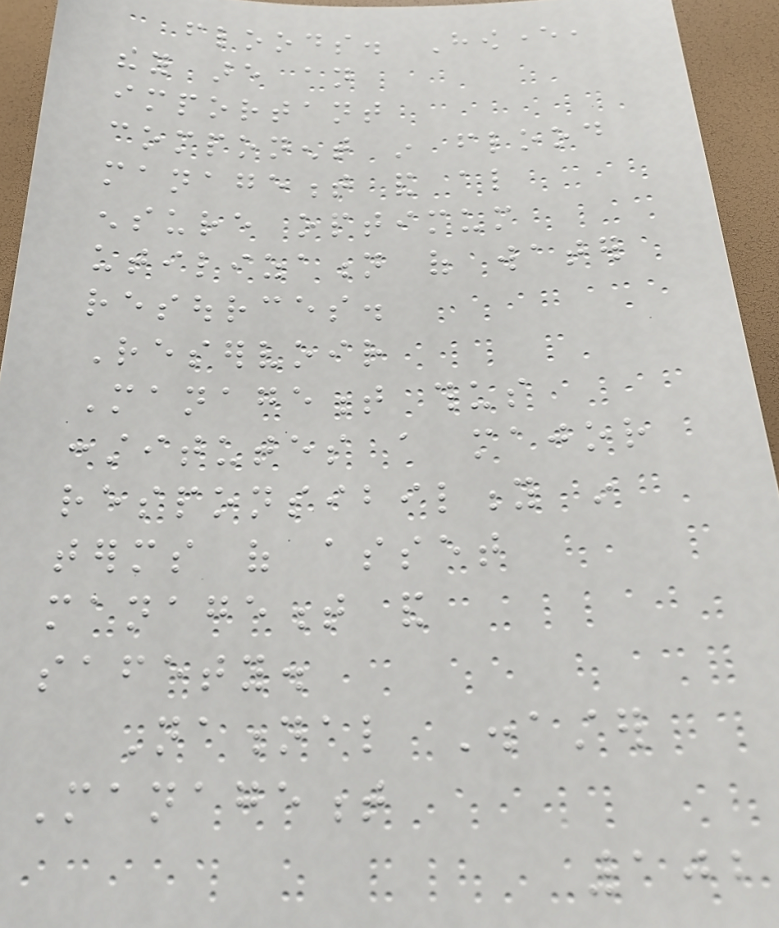floods. However,
they are an
important
component in flood
management and also
ensure optimum
utilization of water
resources.
Reservoir
Management thus
constitutes a major
responsibility in
terms of asset
management and
safety.
National Disaster
Management
102
